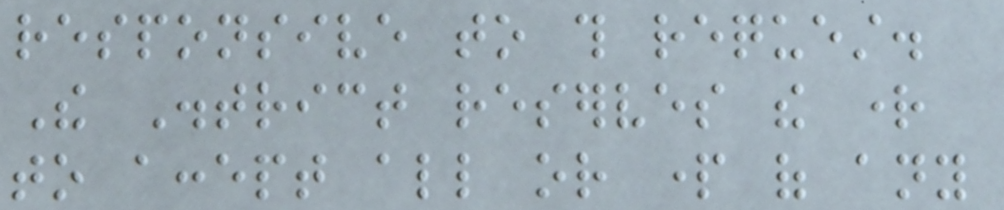responsive to this request.
The District reserves the right
to accept all or part of any
